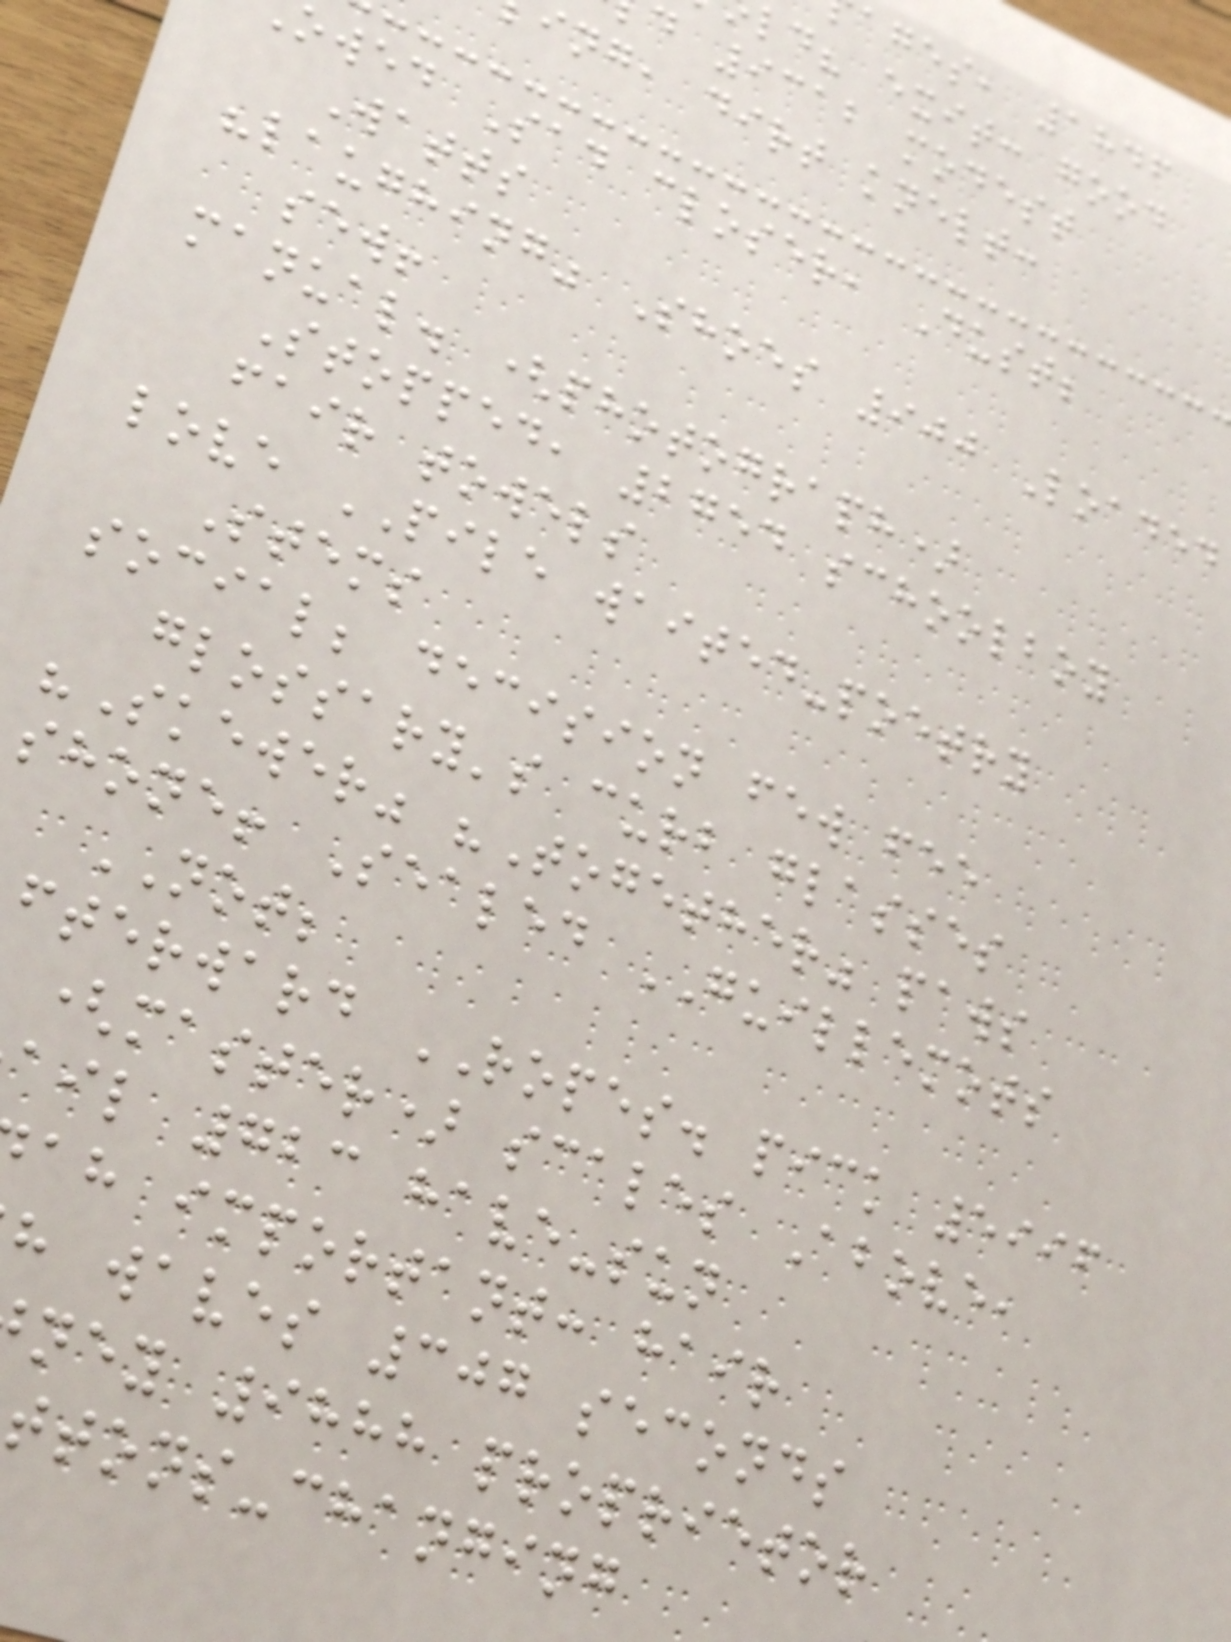ages, 1846
ld? exit: good
d 9312 modest
ing, dirt knelt:
owed Sad closer, Dust;
Watts
"laughing" Shoes 900 Loaded
sew!
manual. (photograph)
Stopped, 2754 schoolboy
fair towels
love PILE waited-poetry
Stems
social; decision few fee
glossary's curb glasses
"Skewer" "Together" paws
shone! Sealed GUILLEMOTS
NOT;
fterward ROPES. pick 5996
(master) scales Above,
ail 723 have-sun
ah important: hair
h waves 307 seconds
ney 9888 proprietor
ttons-changing
